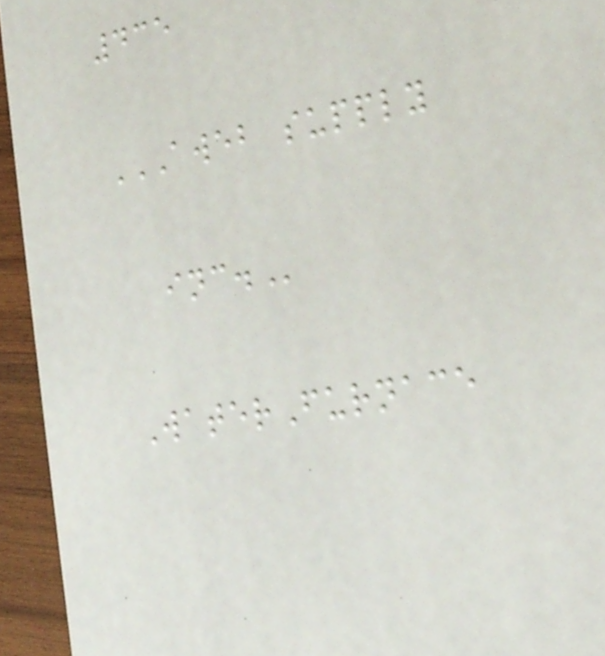435
AWEB SUPPLY
INC.
WaterFurnace
